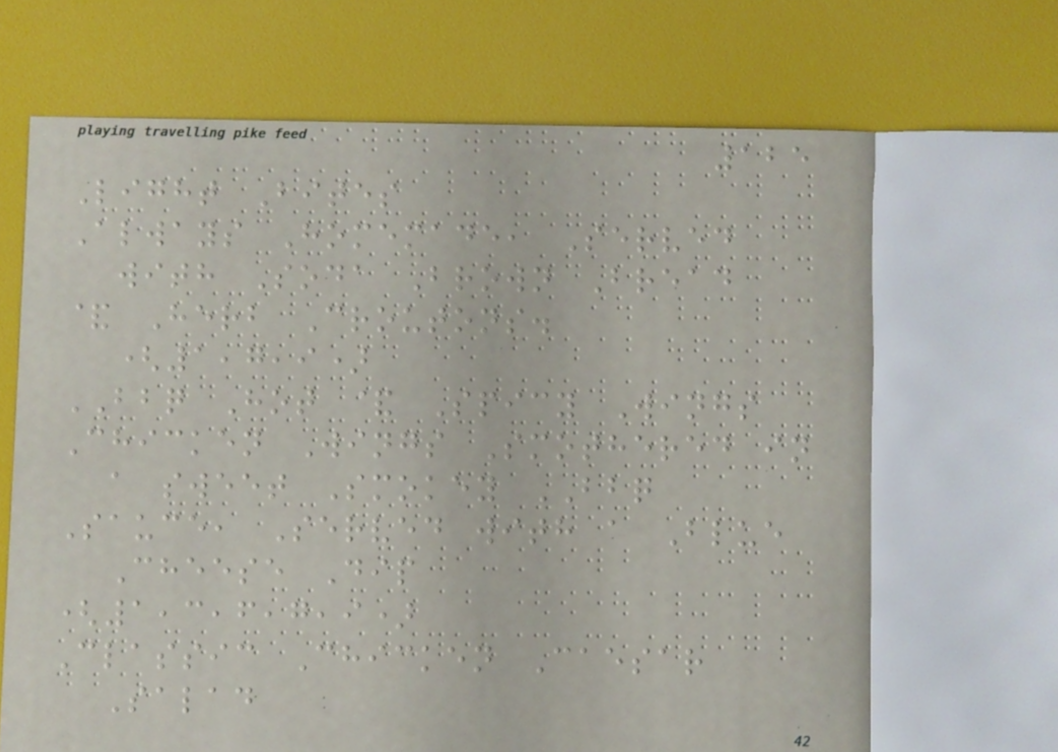125
Light Bites
Always Homemade, Served
with Soda Brown Bread
& Herb Croutons.
(1,7,9)
BBQ Hot & Spicy Wings
Chicken Wings Smothered in
a sweet Smokey BBQ
Sauce, Served with a Blue
Cheese Dip
(1,3,6,7,9)
Classic Chicken Caesar
Salad
